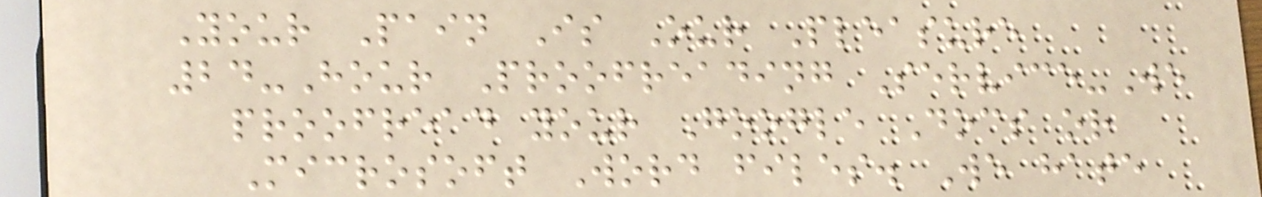Your Pain Is Our Pleasure
24-Hour Proofreading Service-We
proofread your Google Docs or
Microsoft Word files. We hate
